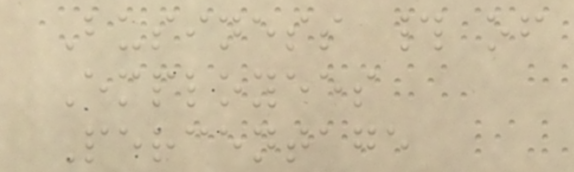Business # of
Employees
Percentage
